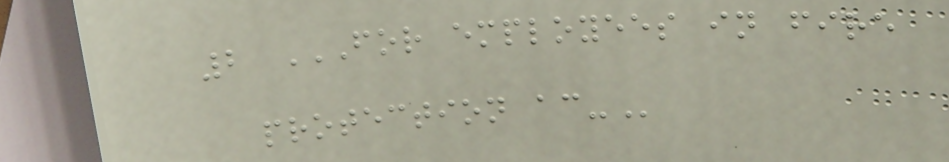2 FOR EMPLOYEES IN FIRE
PROTECTION AC-
